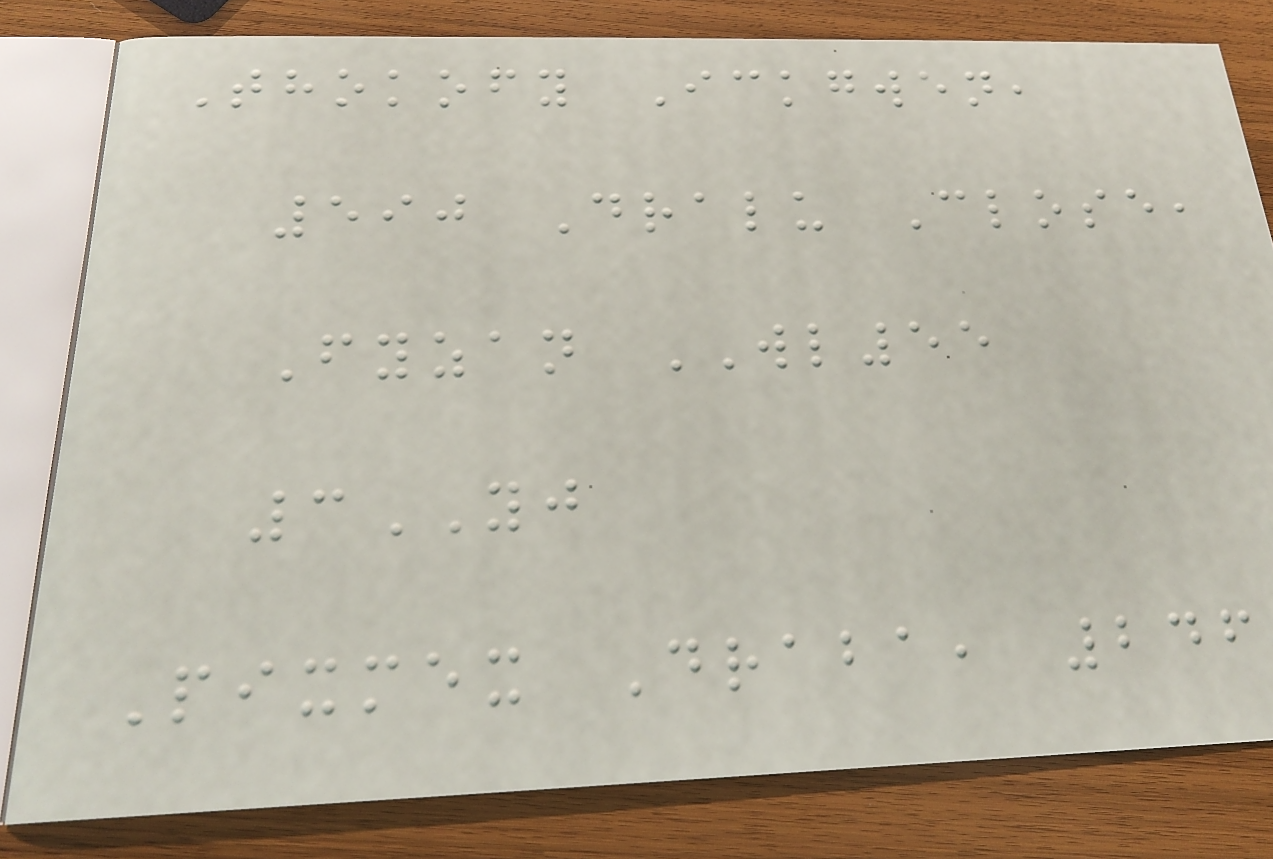Thokofy Ickgwen,
590 Dralu Close,
Fyzan WL55
3YJ
Pixmex Draba, 246
